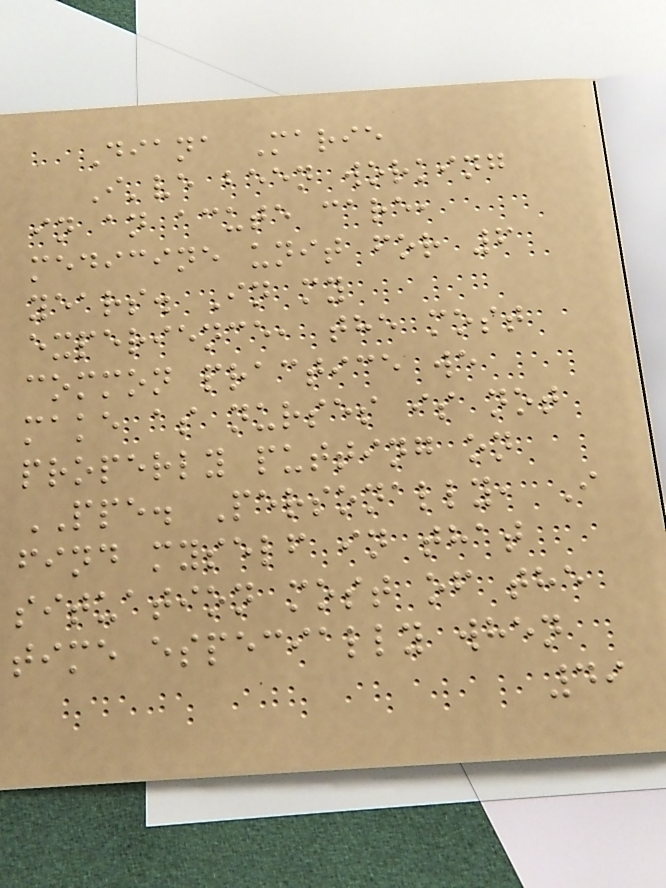Diana Marie
I've been working
in an acute care,
medicine unit for 6
years. In my
experience, the most
common practice we
make as nurses is not
properly putting on
PPE. Personally, I
find myself in that
situation most of the
time especially when
49
